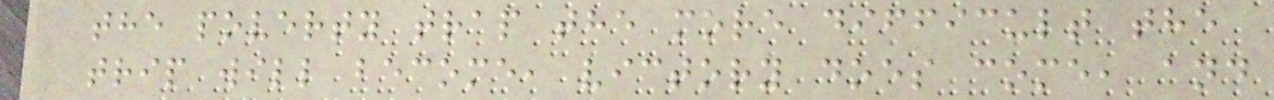the poverty trap the more difficult the
trip will become, victory does come, and
